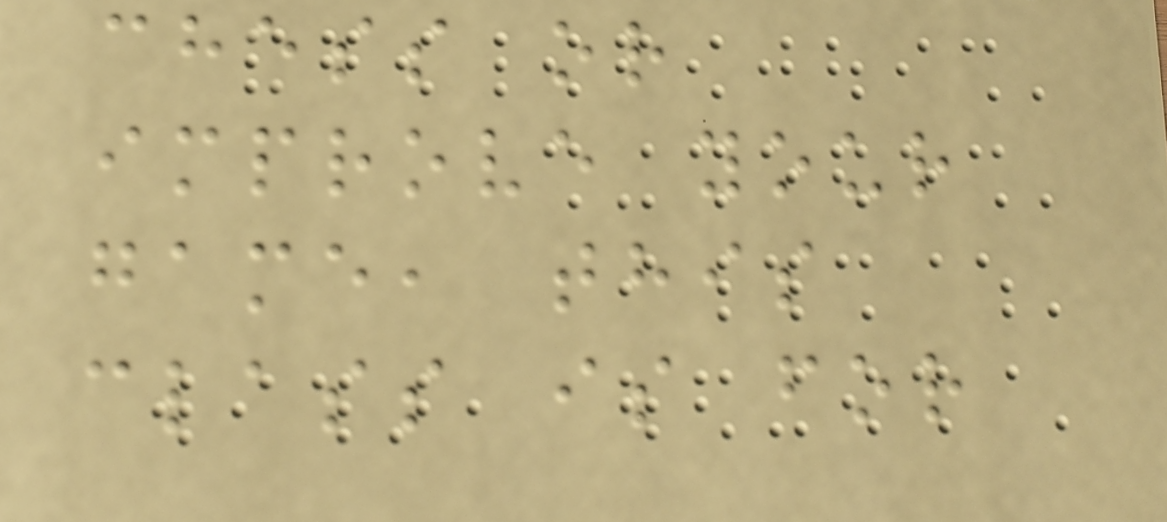chess or
improve your
game, this
class is for
